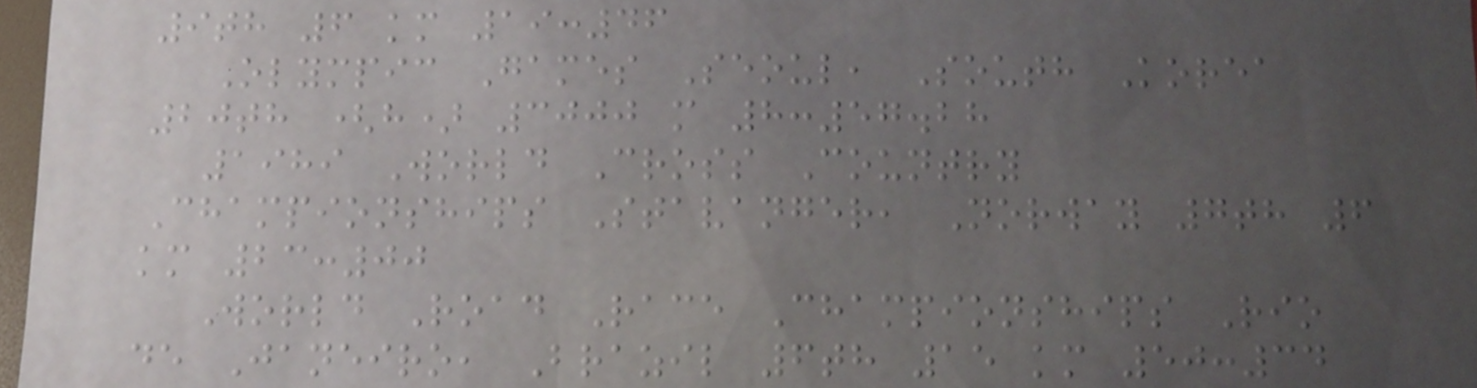9th 6 km 19:46
Olympic Games Seoul, South Korea
20th (h) 3000 m 8:57.28
1989 World Cross Country
Championships Stavanger, Norway 7th 6
km 23:00
World Road Race Championships Rio
de Janeiro, Brazil 6th 15 km 50:34
